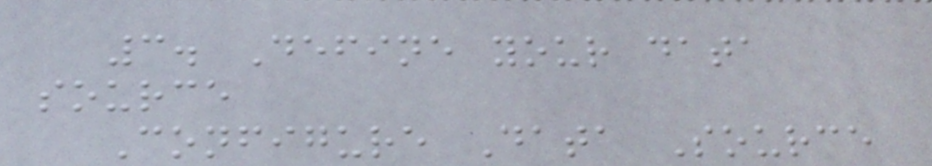3. Define your data
source
Configure Data Source
